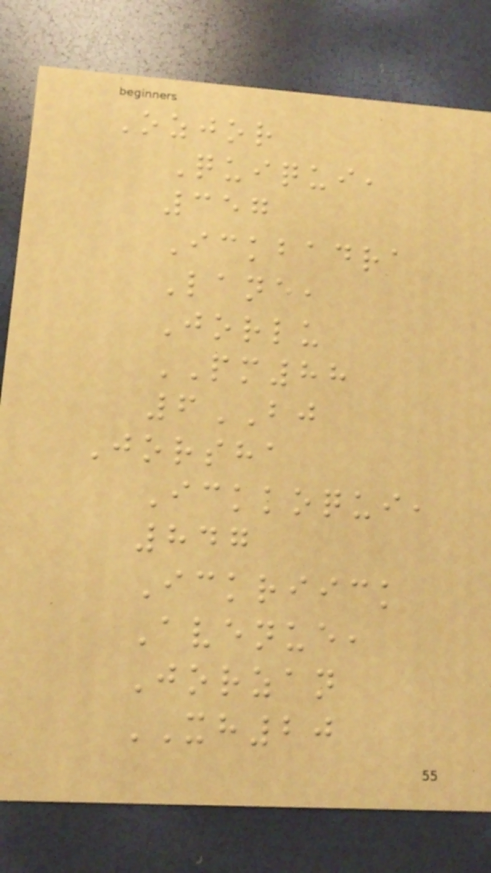Ozjor
Quiqui,
357
Ickbadra
Lane,
Jorlu
PM88
6BJ
Jorsha
Ickkoqui,
847
Ickriick
Avenue,
Jorzan
XH20
